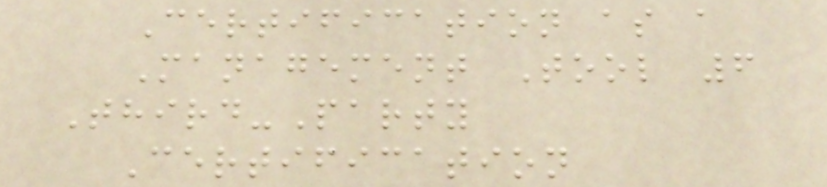Certification as a
Management Tool 6
Third-Party
Certification
